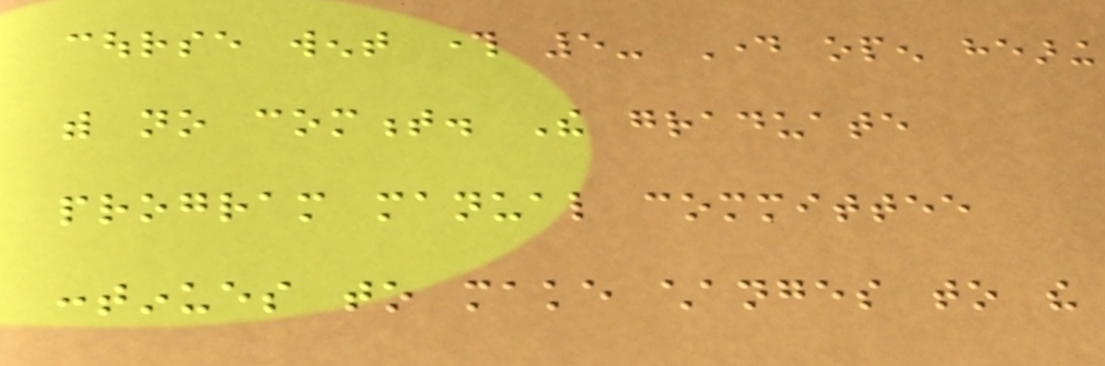course went through 5- Day open hearing
with no comment. The graduate
program manual committee
continues to make changes to the
